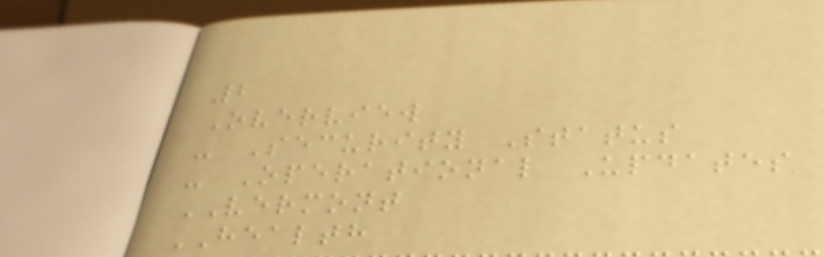2
Overview
- Security Status
- Operational Updates
VERMONT
HEALTH
